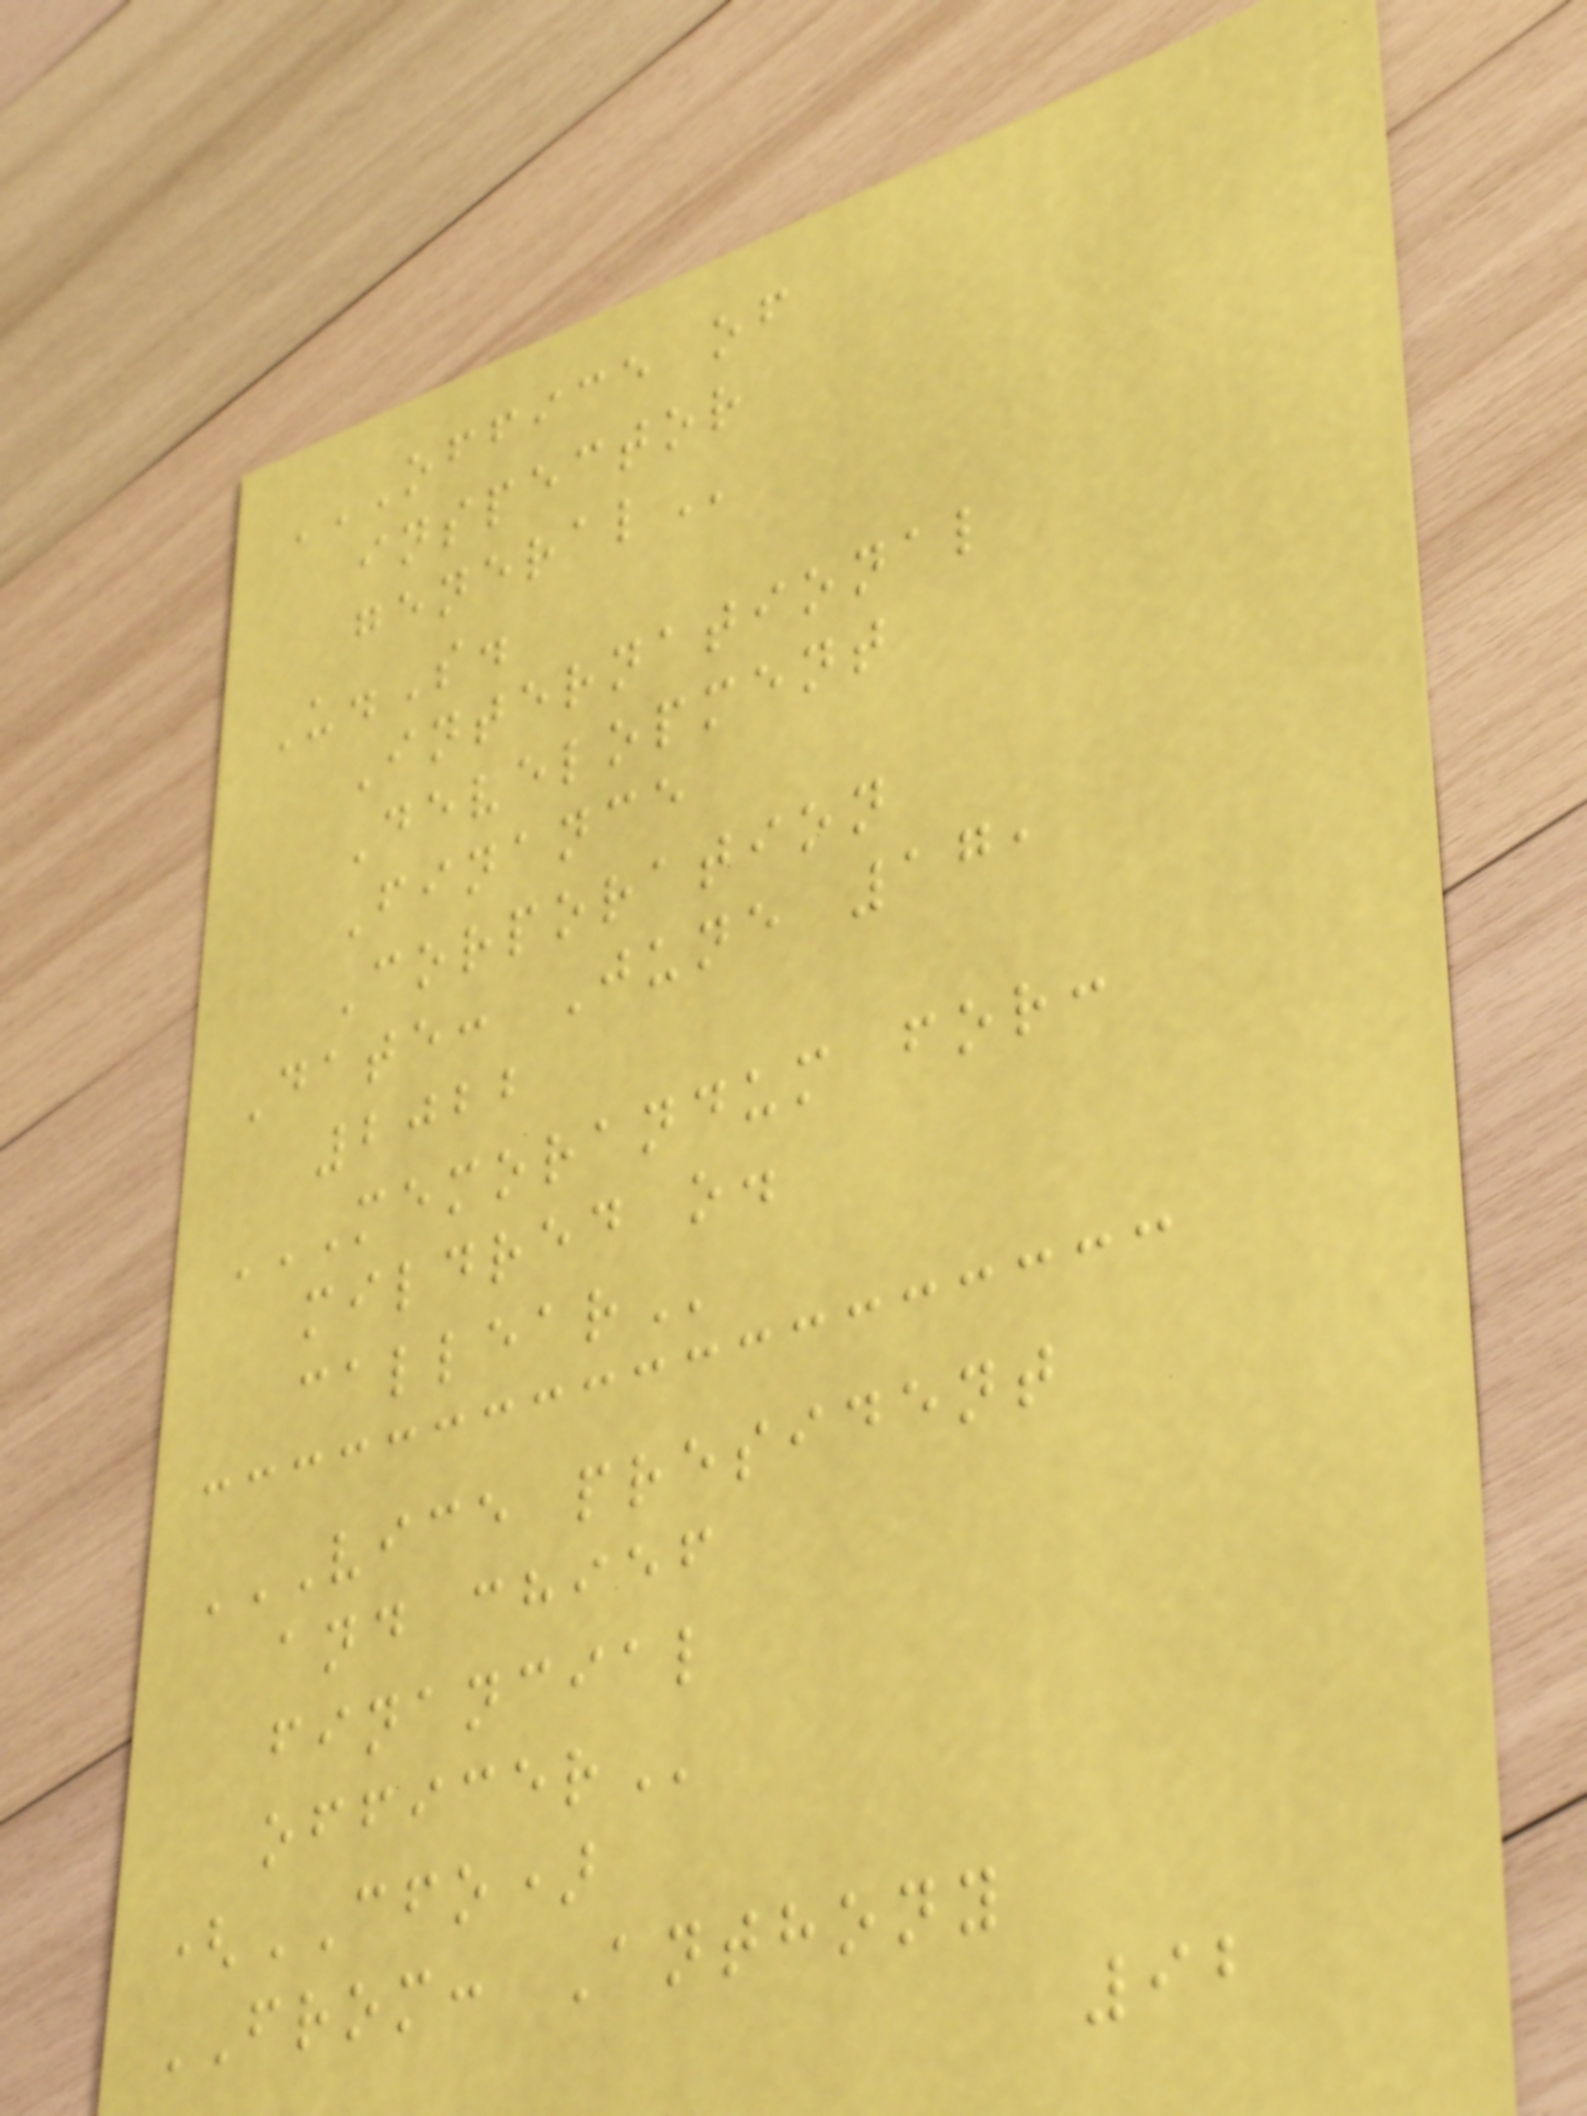OFFICE OF
INSPECTOR
GENERAL
U.S.
International
Development
Finance
Corporation
Date: June 17,
2022
MEMORANDUM FOR:
MILDRED O.
CALLEAR
VICE PRESIDENT
AND CHIEF
FINANCIAL
OFFICER
(CFO)
FROM: Anthony
92
